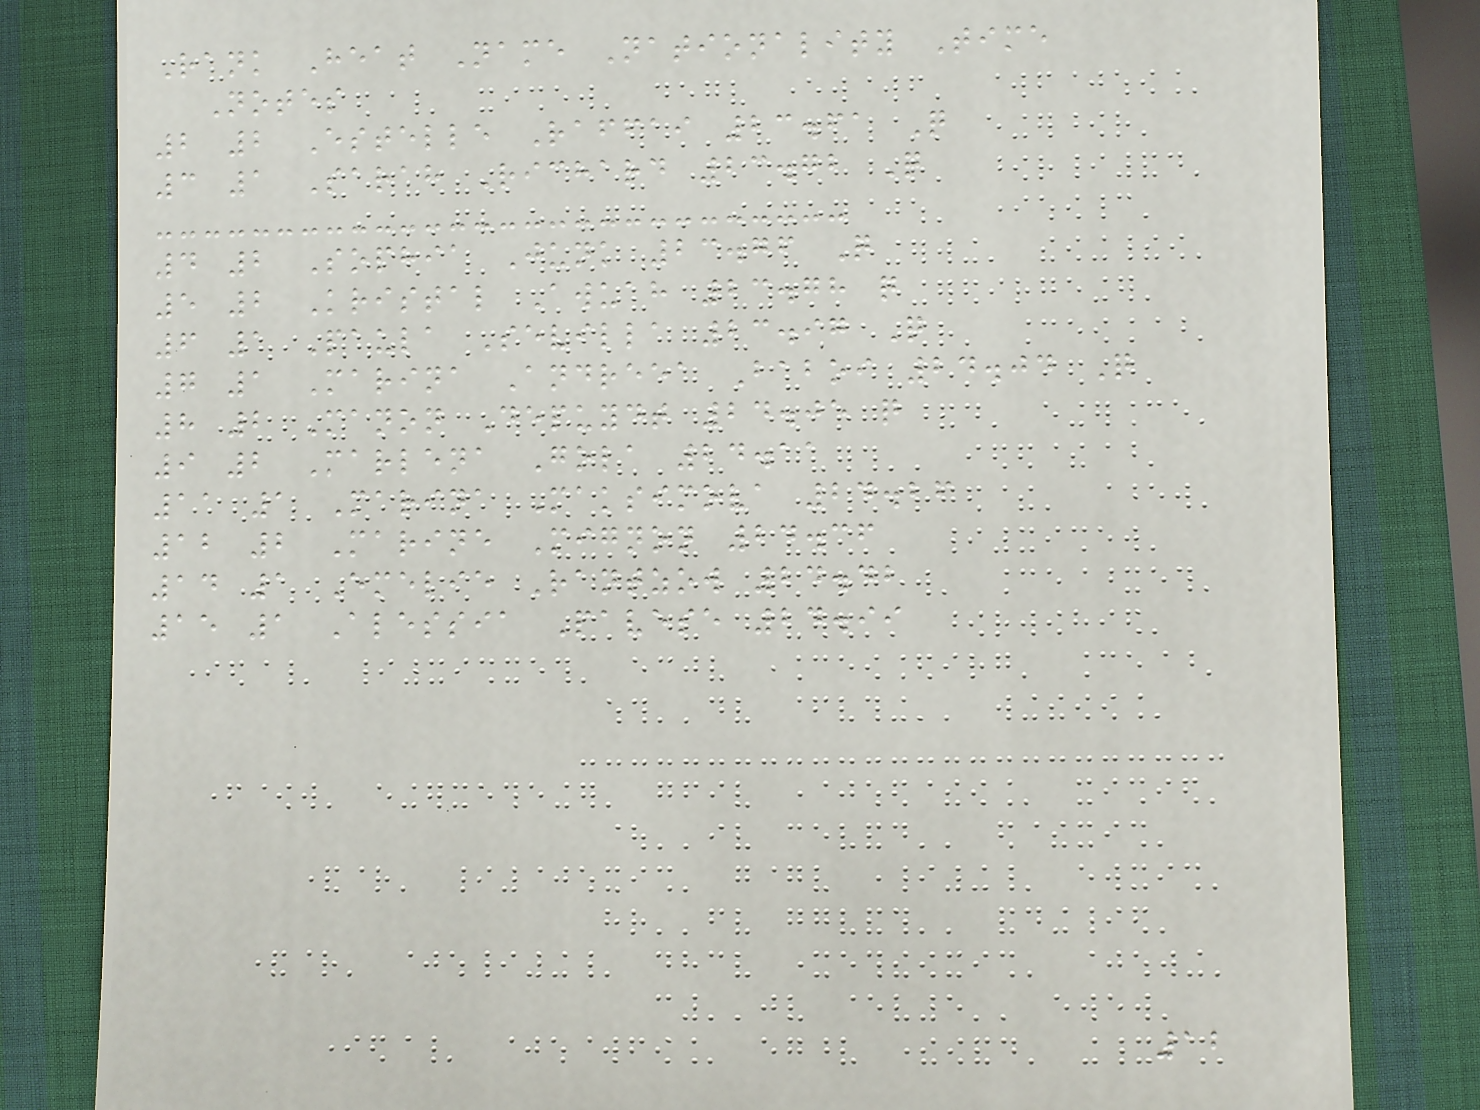Rank Heat Name Nationality Time
Notes
2 2 Estelle Raffai 23.61 Q
3 1 Sarah Richard 23.72 Q
4 2 Sophia Junk 23.76 Q
5 2 Kristal Awuah 23.78 q
6 1 Paula Sevilla 23.97 Q
7 1 Marina Andreea Baboi 24.04 Q
8 2 Manon Depuydt 24.05 q
9 2 Marlena Gola 24.11
11 1 Marina Maksimova 24.26
12 2 Marine Mignon 24.36
14 1 Emelie Rantzow 24.42
15 1 Alessia Pavese 24.99
12
